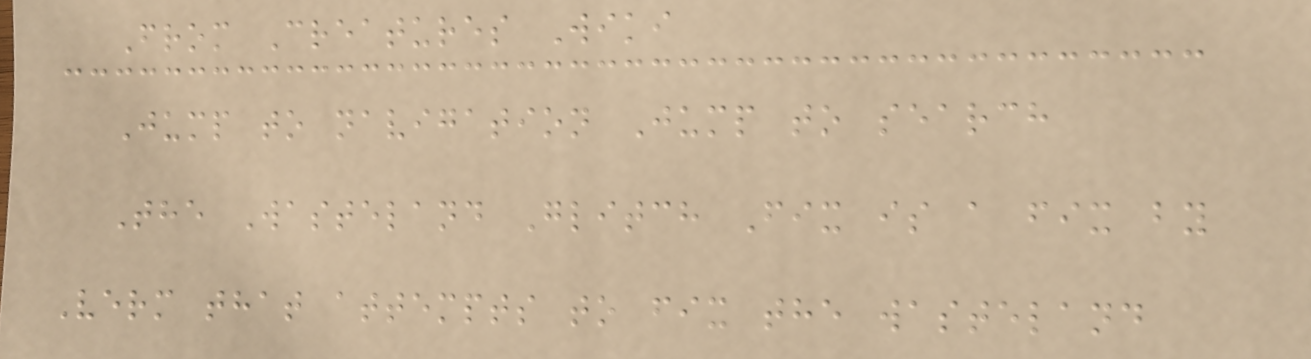From Creatures Wiki
Jump to navigation Jump to search
The Wasteland Glitch Fix is a fix by
Verm that attempts to fix the wasteland
